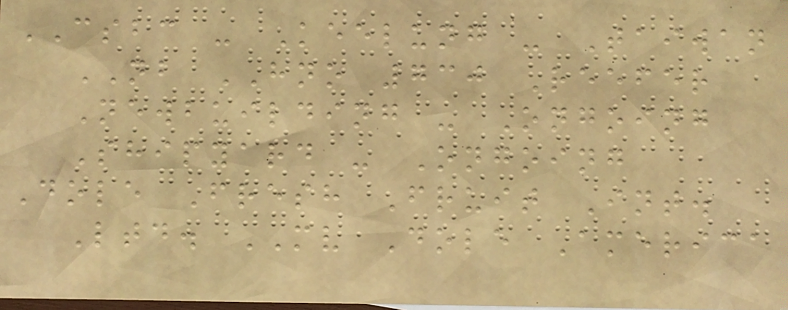CSBC - Keelung - Taiwan
NB HNO 730 Reefer
Newbuilding - Ongoing
Shipyard - Ongoing
Dole Fresh Fruit Int.
Ltd. MV Dole America
